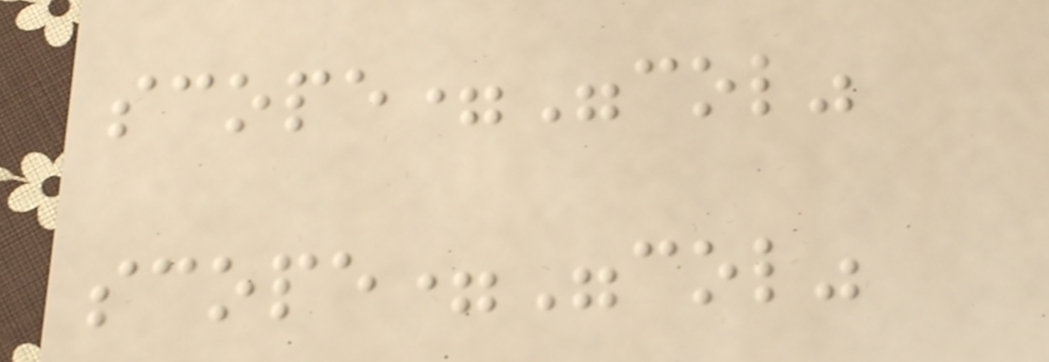scope="col"
scope="col"
